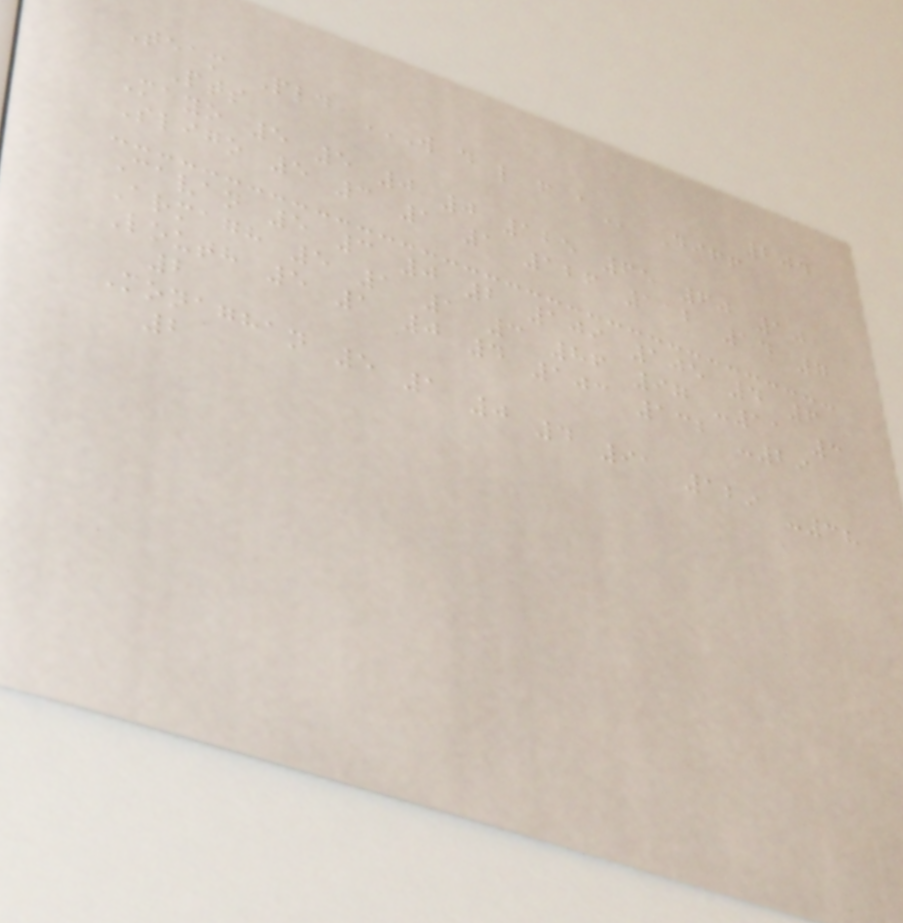204
Team Pld W D L F A Diff
Pts
Mayo 5 5 0 0 125 65 60 10
Sligo 5 3 1 1 126 112 14 7
Cavan 5 3 0 2 109 105 4 6
Armagh 5 1 1 3 86 97 -11 3
Louth 5 1 0 4 103 132 -29
2
Monaghan 5 1 0 4 91 129 -38
2
